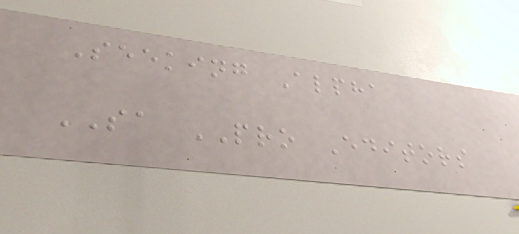Seeking Alpha
SA PRO Editors
